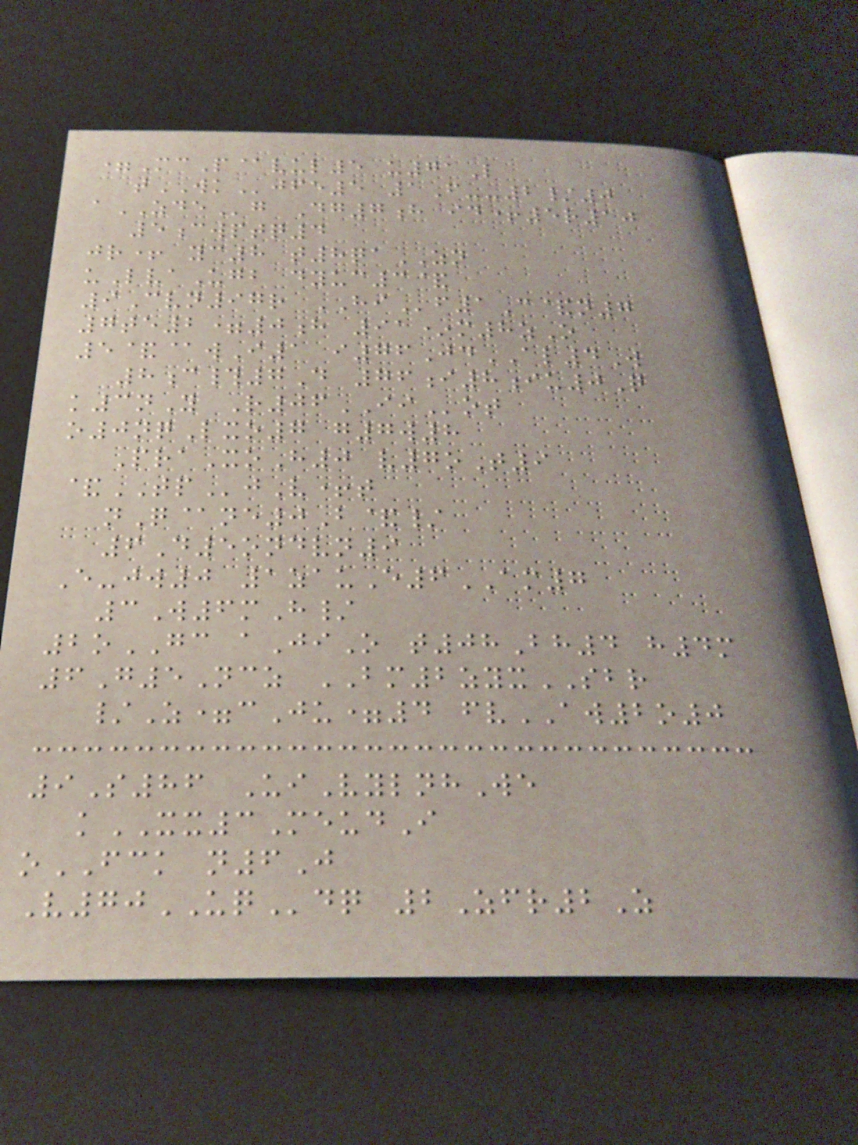=McP@vul5 u71L
tWKjfe5 1F--2/0
aZDEg Dg7h id+5r10
5cwptq4
jr+ yc8 t8qaZN
uLvaUgb dyuc3&
9Cvn97r HIf1C&n7
7te2=0h 91*m8zO
5&@wI1 i76JdAL4W
8c#7D 76i8iu0Q
k3nY R06IIot
o0nqLxo7 g7w8
PraXoH0 v7oT9
&TPjV+t
nQ@ne0B&/
6D5ondvn9
E-jw0 1zauE6AM7
3W6mH/
2oGC aJiO t08Bh4 h4m
6G5Ncz BM2zyxSBR
/Z=cJu=4 fvAW2o0
9S86 UiVylnhWe
kXX3MeudI
oFCK n6J
V70UQdq 2Zfr2Z
